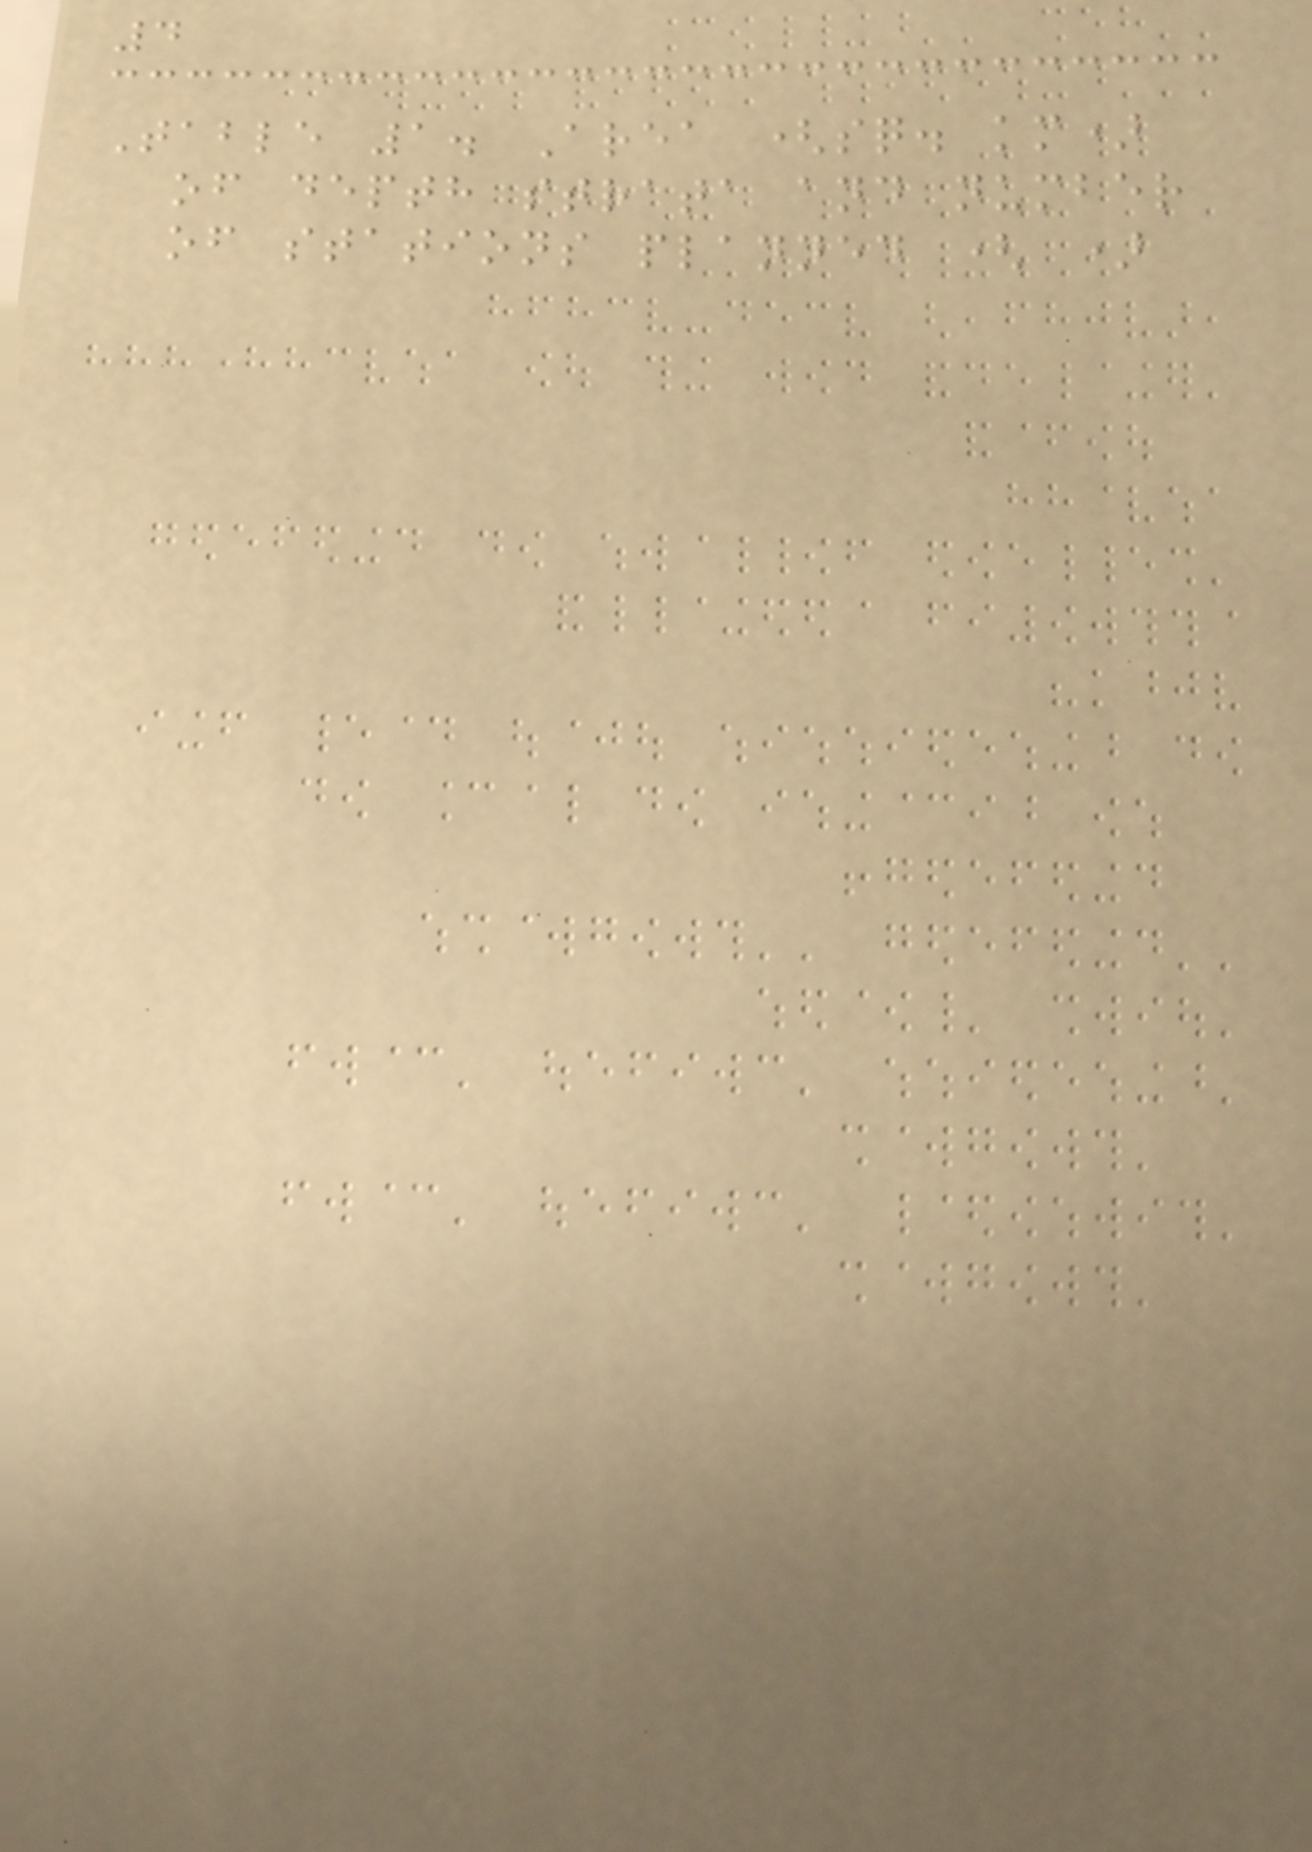4
Table 1. Area (sq. km)
of depth strata and number
of stations planned ( )
